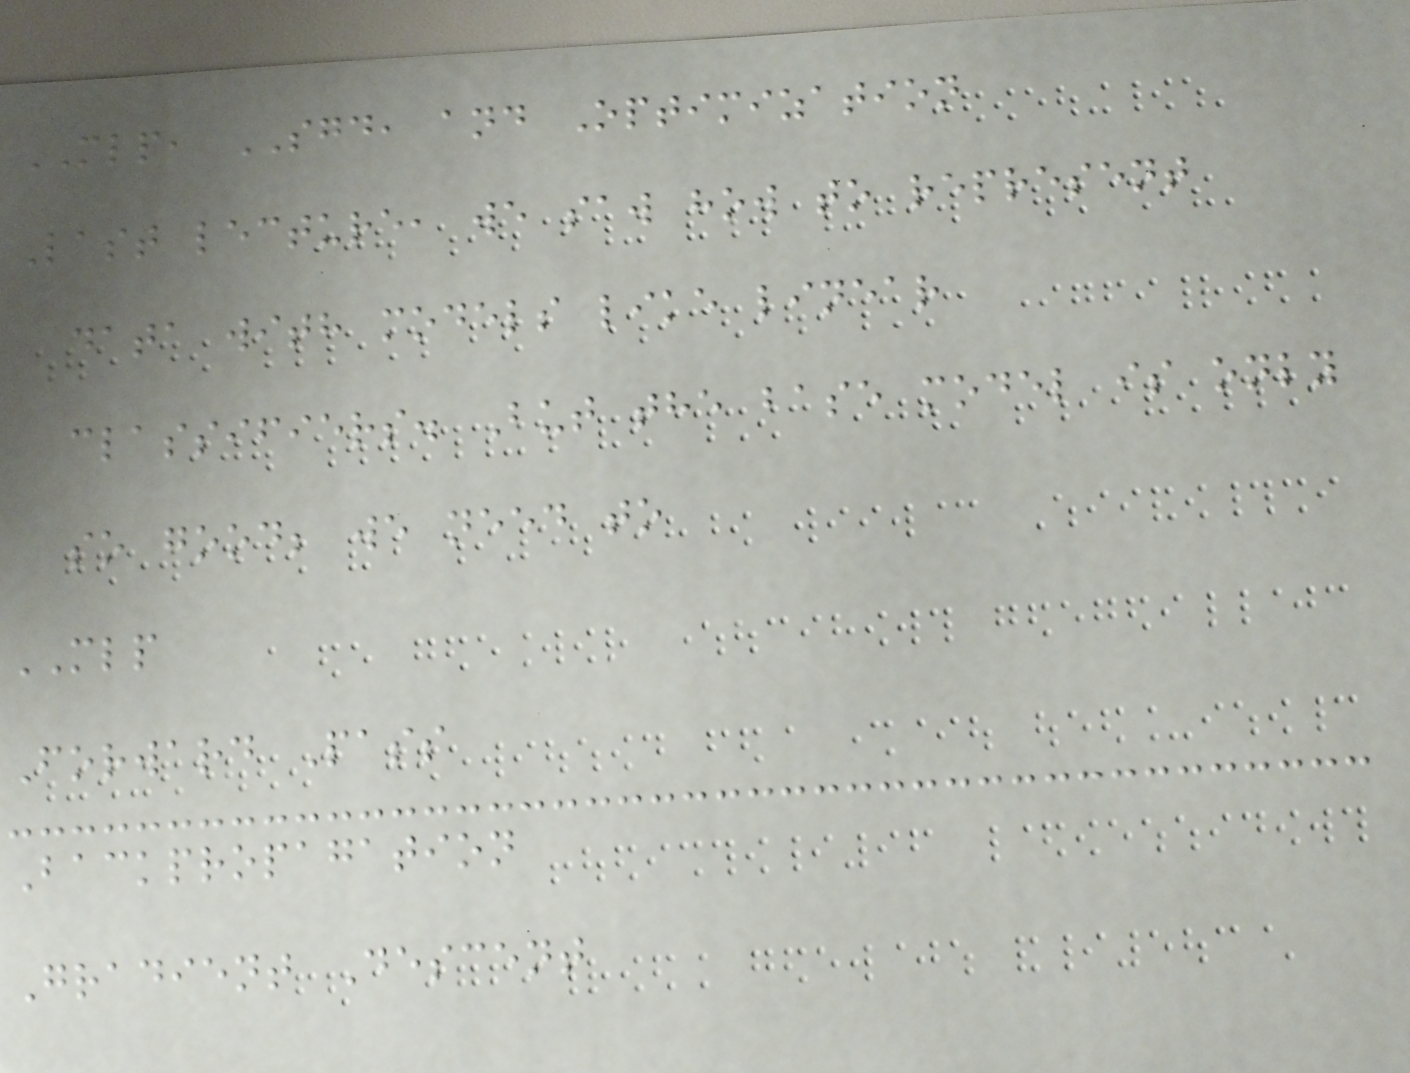MLP, SGD, and Optimization
Last lecture, we saw how to represent
data with models like linear
classifiers. But the base model is only
so good; we need to
MLP
Forward Pass
Backpropagation
Gradient Descent
